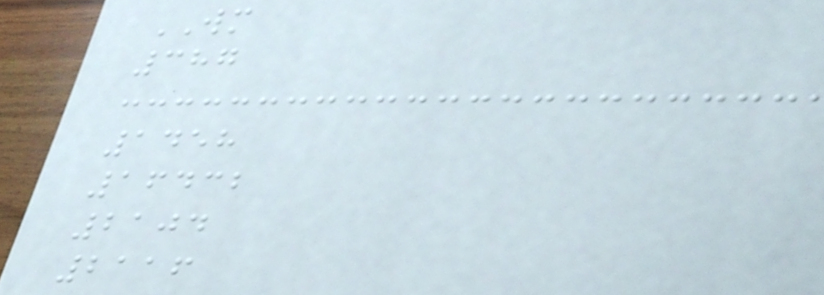WM
387
1458
16432
2104
2116
